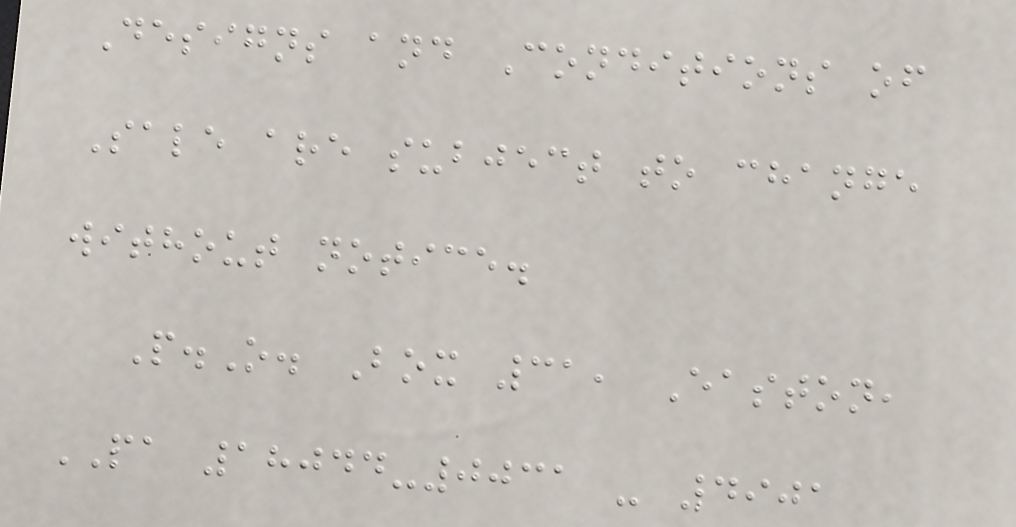Designs and Conditions of
Sale are subject to change
without notice.
P.O. Box 31, Easton,
PA 18044-0031 - 4901
